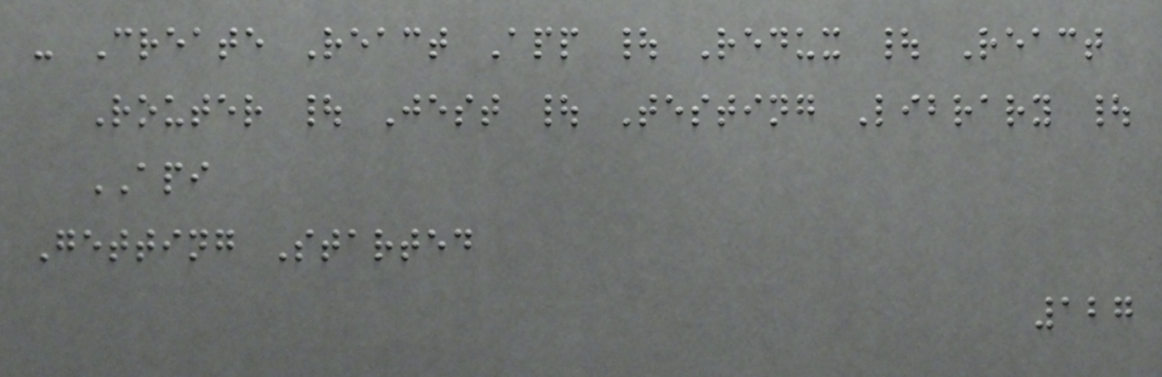- Create React App | Redux | React
Router | Jest | Testing Library |
API
Getting Started
127
